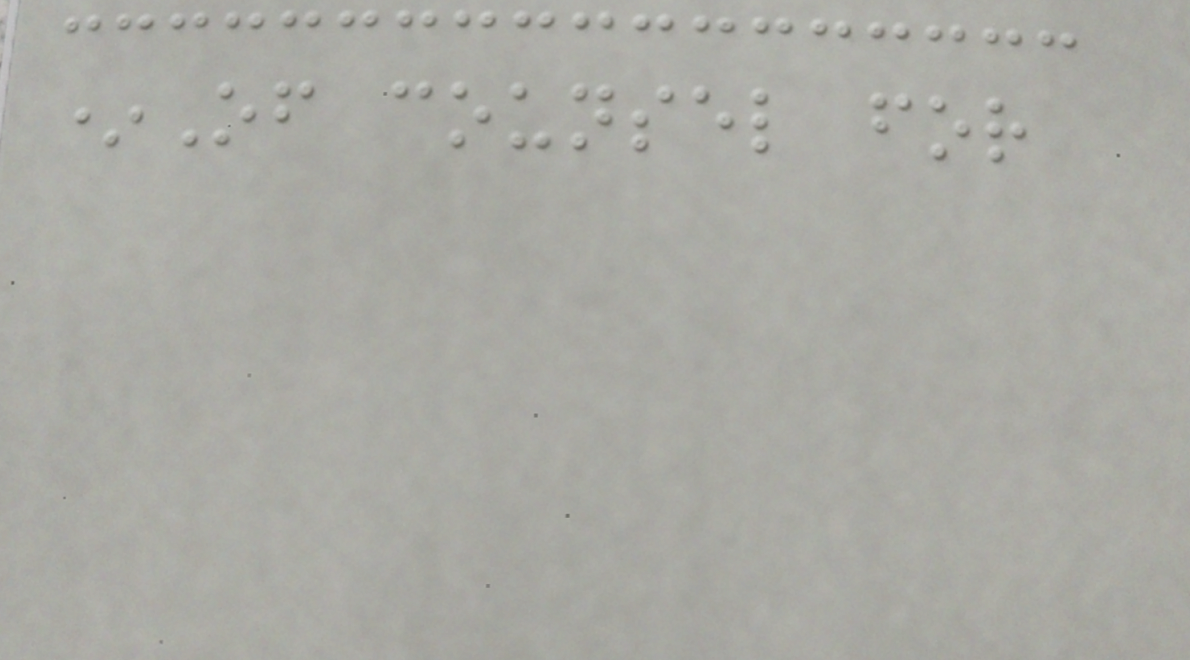*Of counsel for
